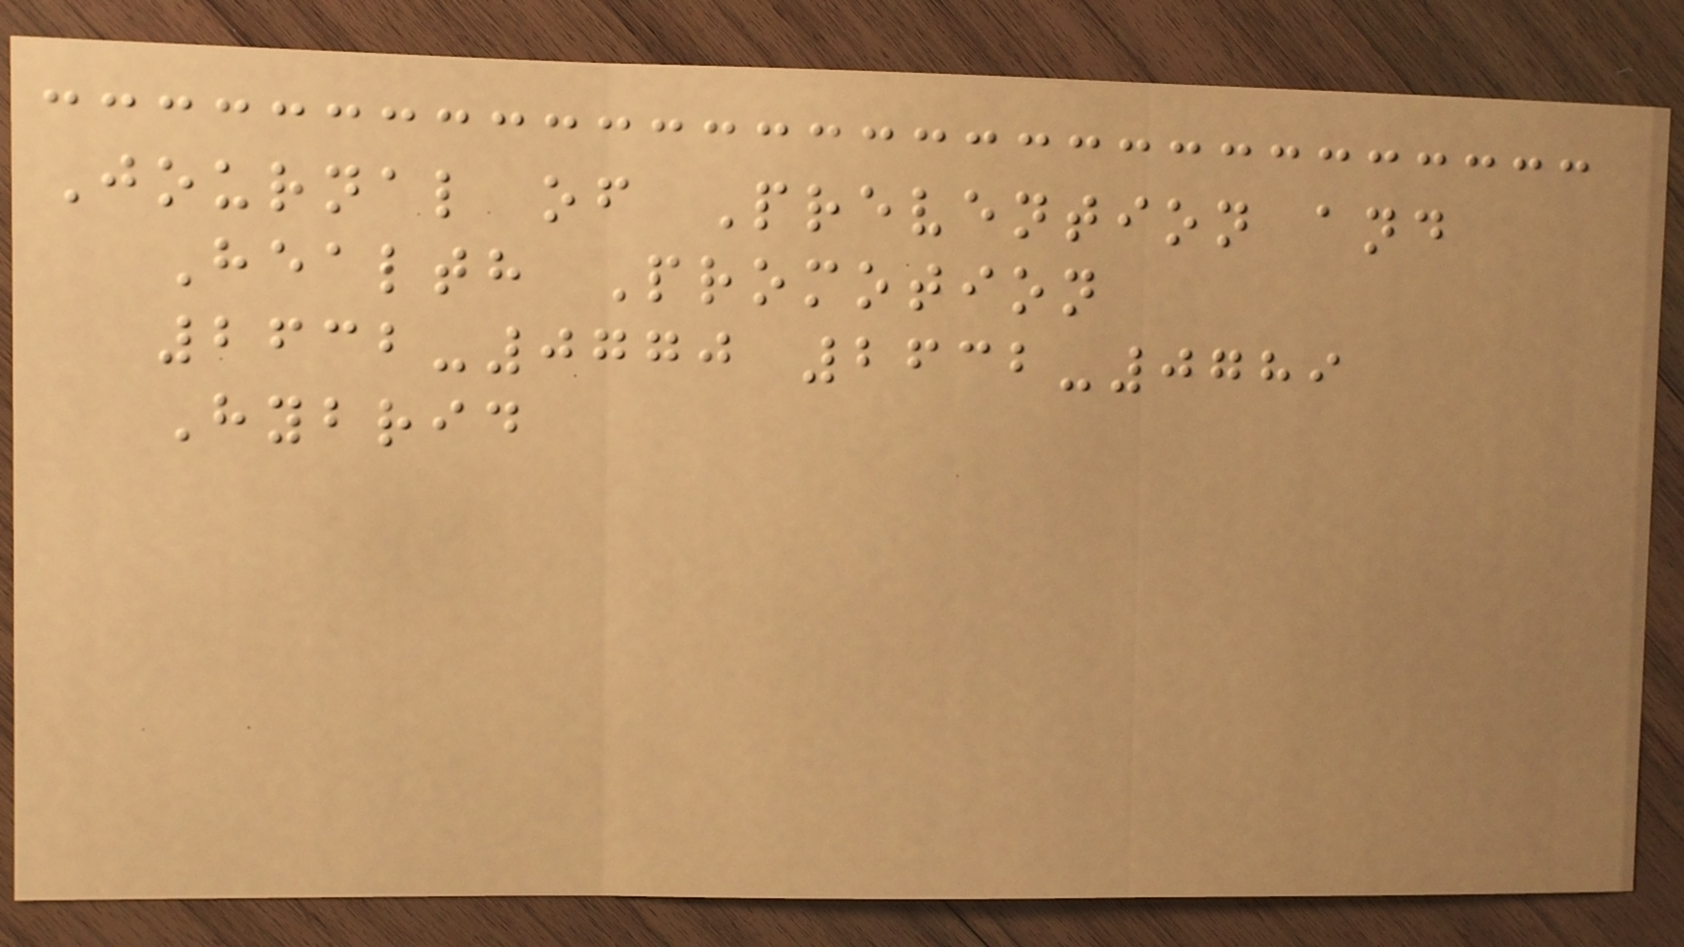Journal of Prevention and
Health Promotion
2632-0770 2632-0789
Hybrid
